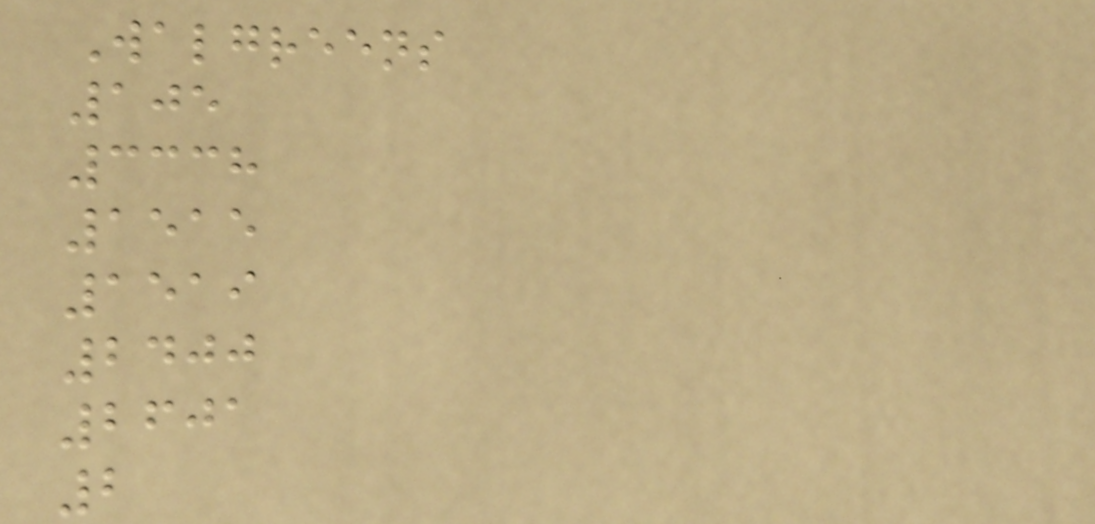Walgreens
105
3338
1515
1519
2400
2601
2
